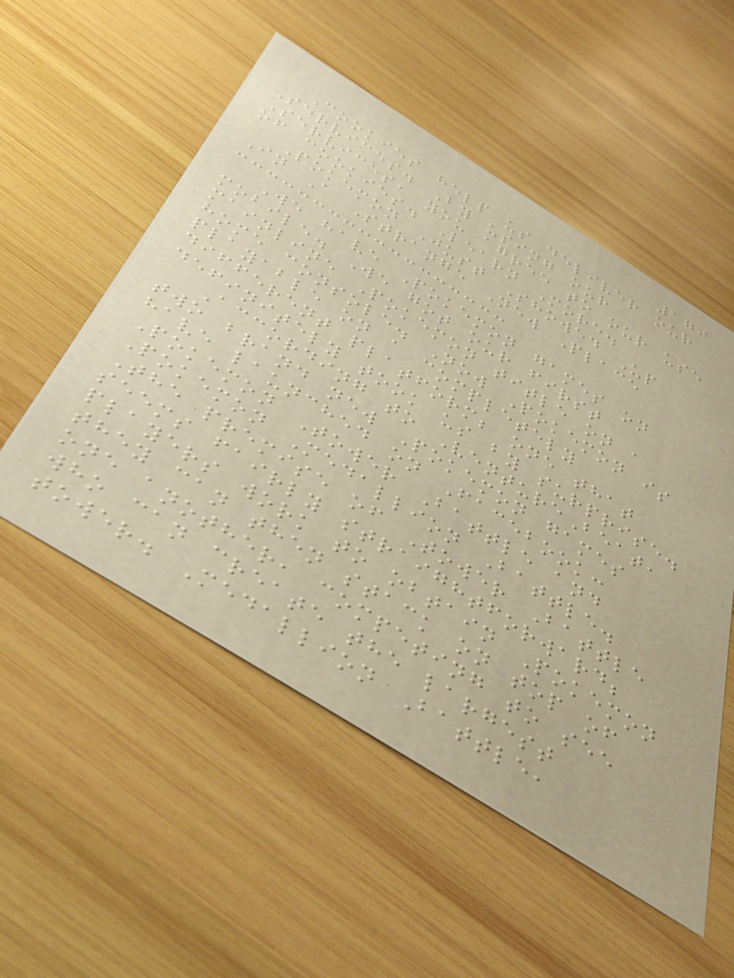179
Cookies help us deliver our
Services. By using our
Services, you agree to our use
of cookies. Learn More.
Pokemon Just Showed Up
In A Strange New Place
We have Pokemon games on
mobile. We got our first
mainline Pokemon title on a
home console. Now Pokemon is
playable on a completely
different platform; one that
definitely took us by surprise.
According to VentureBeat,
two brand new Pokemon games
have launched on Facebook:
Pokemon Tower Battle and
Pokemon Medallion Battle.
The premise of Tower Battle
seems fairly straightforward;
players work to obtain Pokemon
they can then stack on top of
one another, competing to see
who can create the largest
tower. Medallion Battle,
